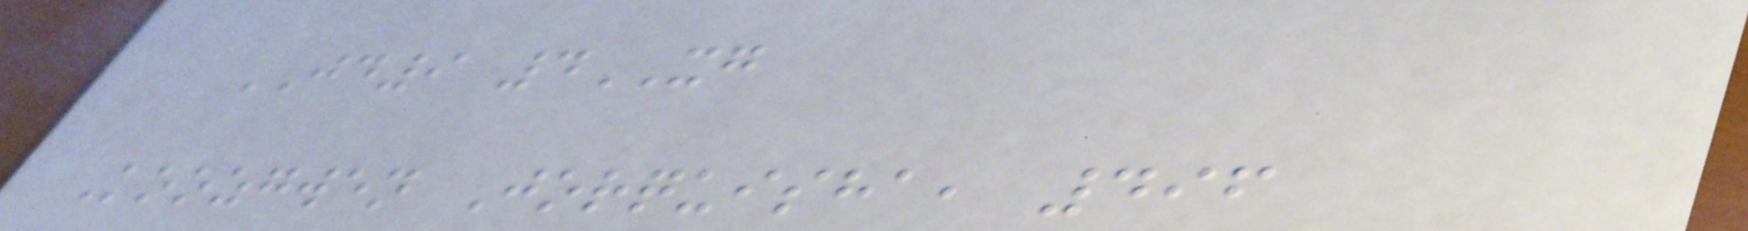JD9 4XG
Koozgwen Jorquisha, 496
